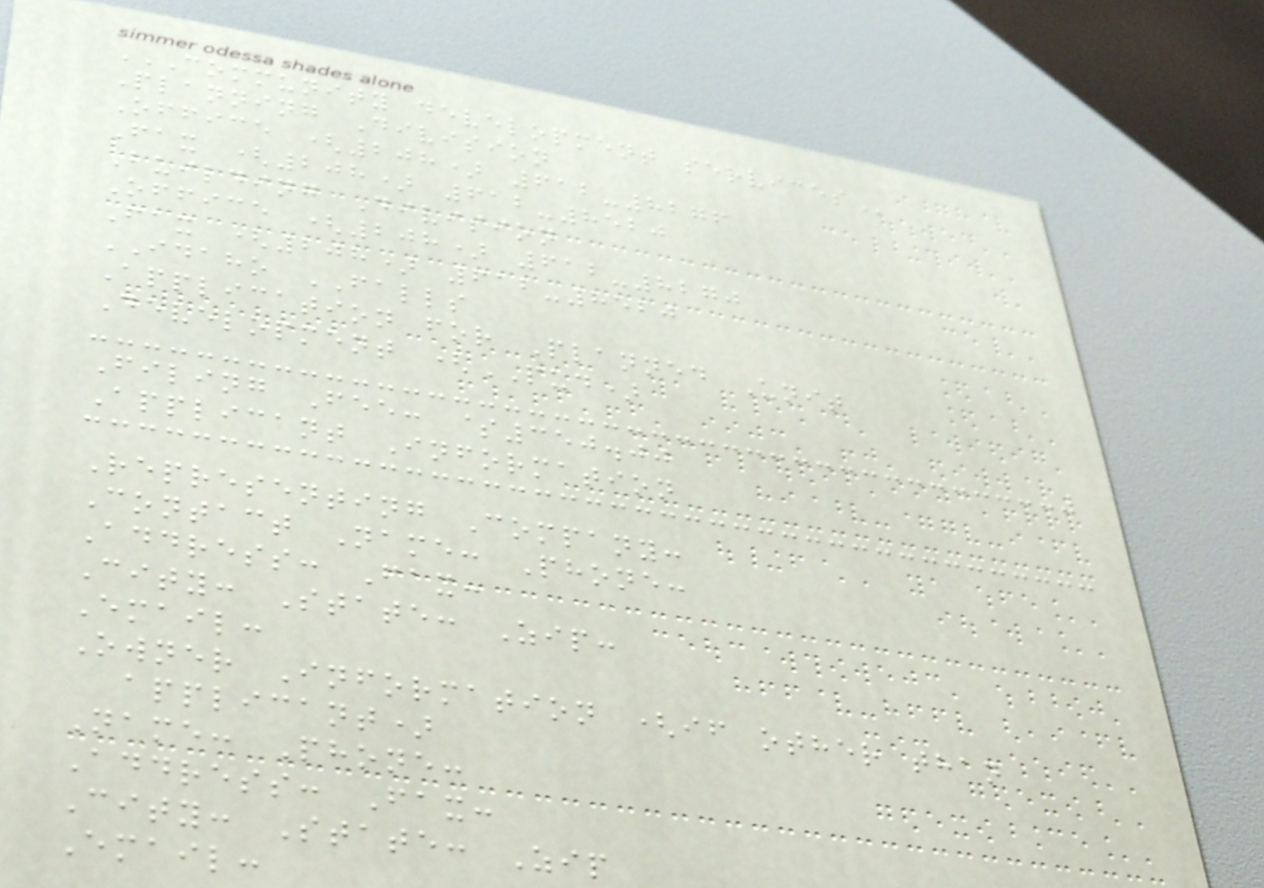COMMUNITY DEVELOPMENT SERVICES
Planning Division
Office (208) 612-8276
Fax (208) 612-8520
Building Division
Office (208) 612-8270
Fax (208) 612-8520
IDAHO FALLS
Application for Planned Unit
Development (PUD)
Filing Fee: $350.00
Applicant Information
Representing Company:
Contact Name: Phone:
Address: Fax:
City: State: Zip:
Email:
Owner Information (if other than
applicant)
Name: Phone:
Address: Fax:
City: State: Zip
Email:
